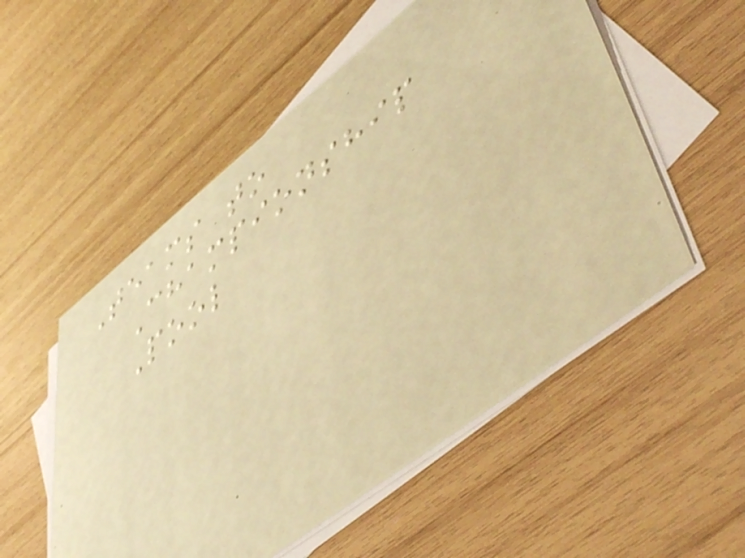Teams to
Championship
Pool
